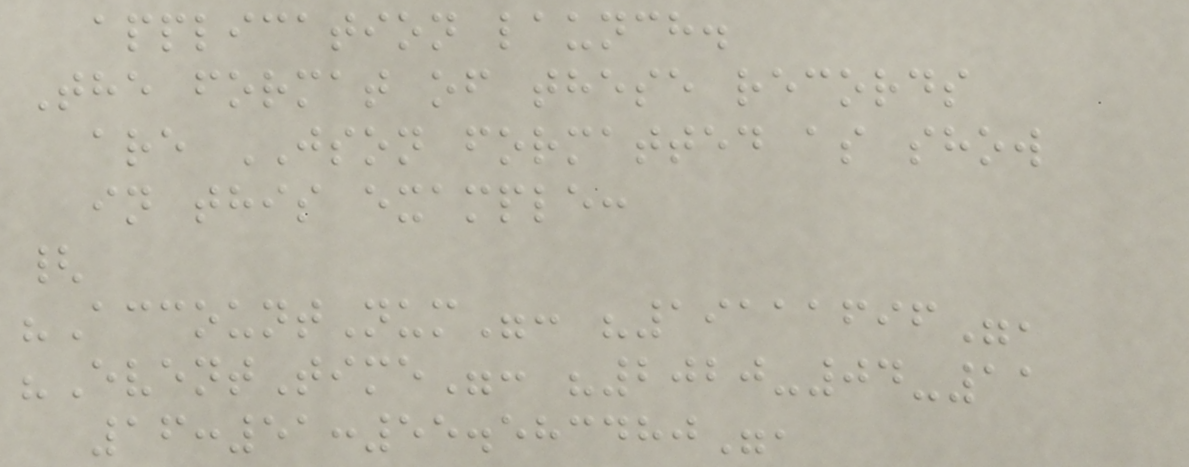application launch.
The format of these records
are JSON formatted as show
in this example:
{
"AccountNum": "19111696",
"EventTime": "2020-04-11
16:51:55.583480",
